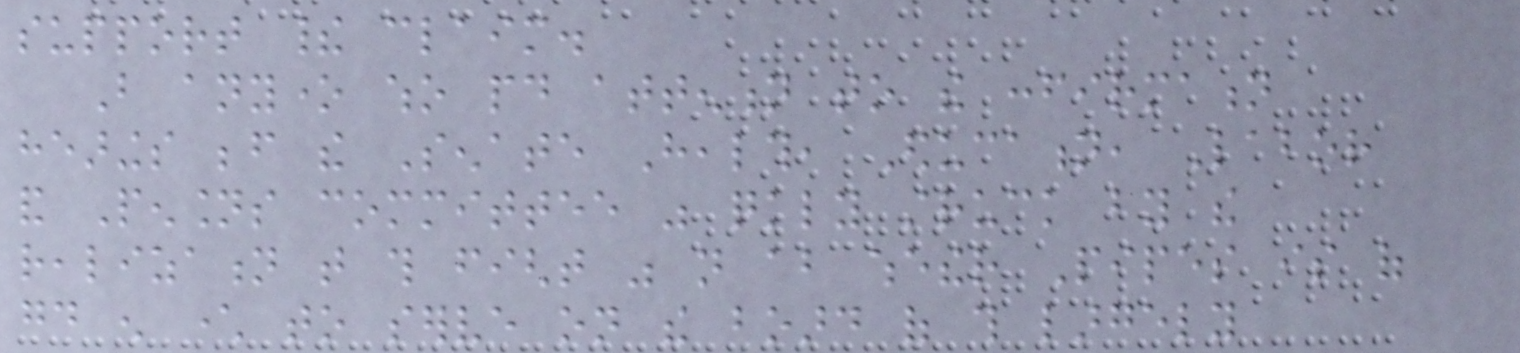support their claim.
But anyone who paid attention to the confirmation
hearings before the Senate Health, Education, Labor
and Pensions committee was quickly struck by the
realization that this fight was not about whether Pipes is of
good enough character to serve on the board of this largely
